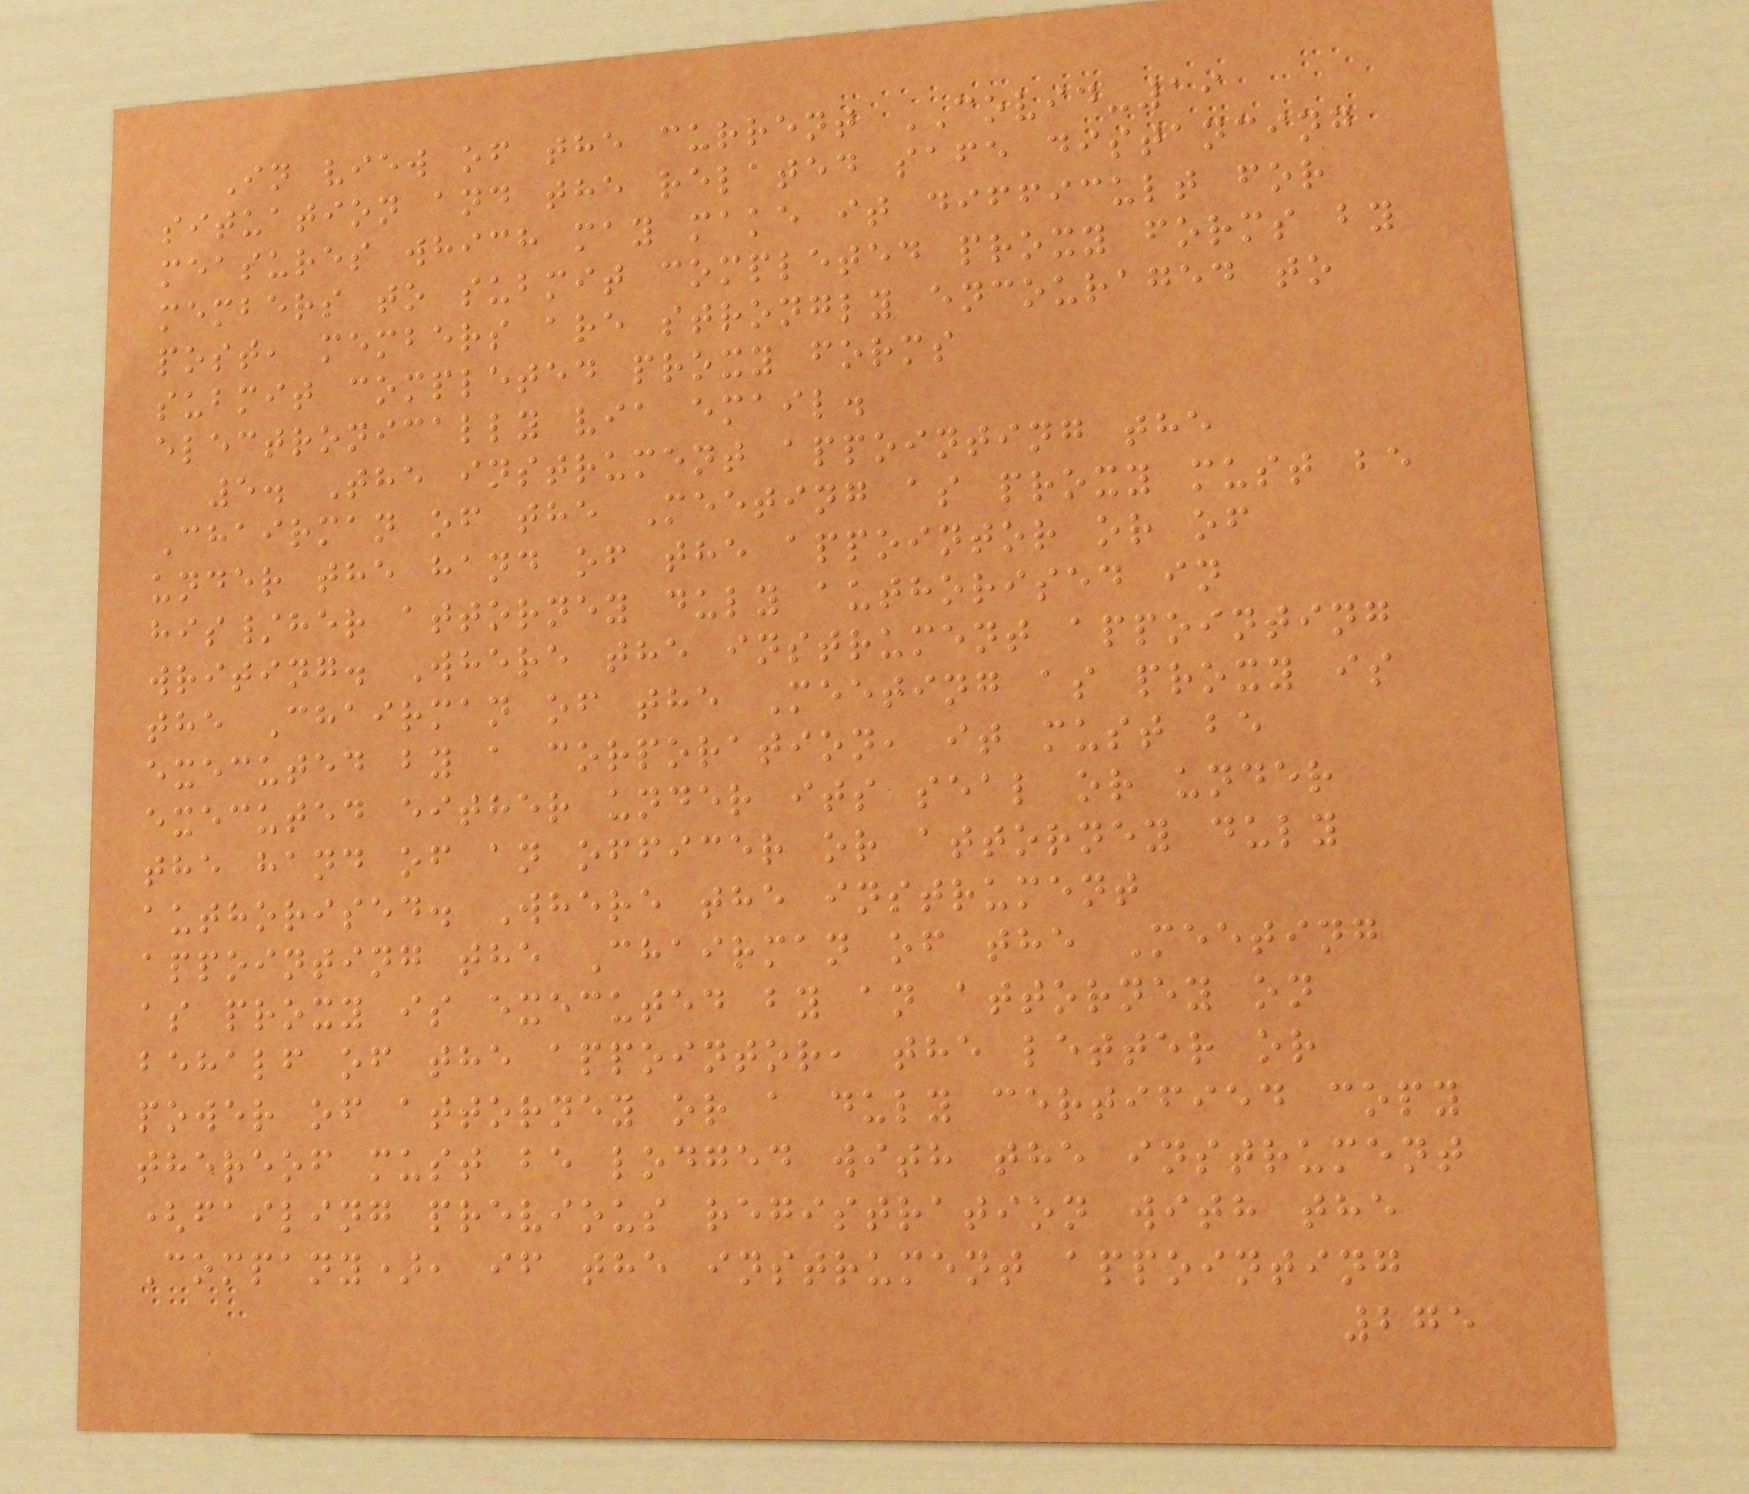In view of the current COVID-19
situation and the related safe distancing
measures which may make it difficult for
members to submit completed proxy forms by
post, members are strongly encouraged to
submit completed proxy forms
electronically via email.
5. The instrument appointing the
Chairman of the Meeting as proxy must be
under the hand of the appointor or of
his/her attorney duly authorised in
writing. Where the instrument appointing
the Chairman of the Meeting as proxy is
executed by a corporation, it must be
executed either under its seal or under
the hand of an officer or attorney duly
authorised. Where the instrument
appointing the Chairman of the Meeting
as proxy is executed by an attorney on
behalf of the appointor, the letter or
power of attorney or a duly certified copy
thereof must be lodged with the instrument
(failing previous registration with the
Company), if the instrument appointing
275
